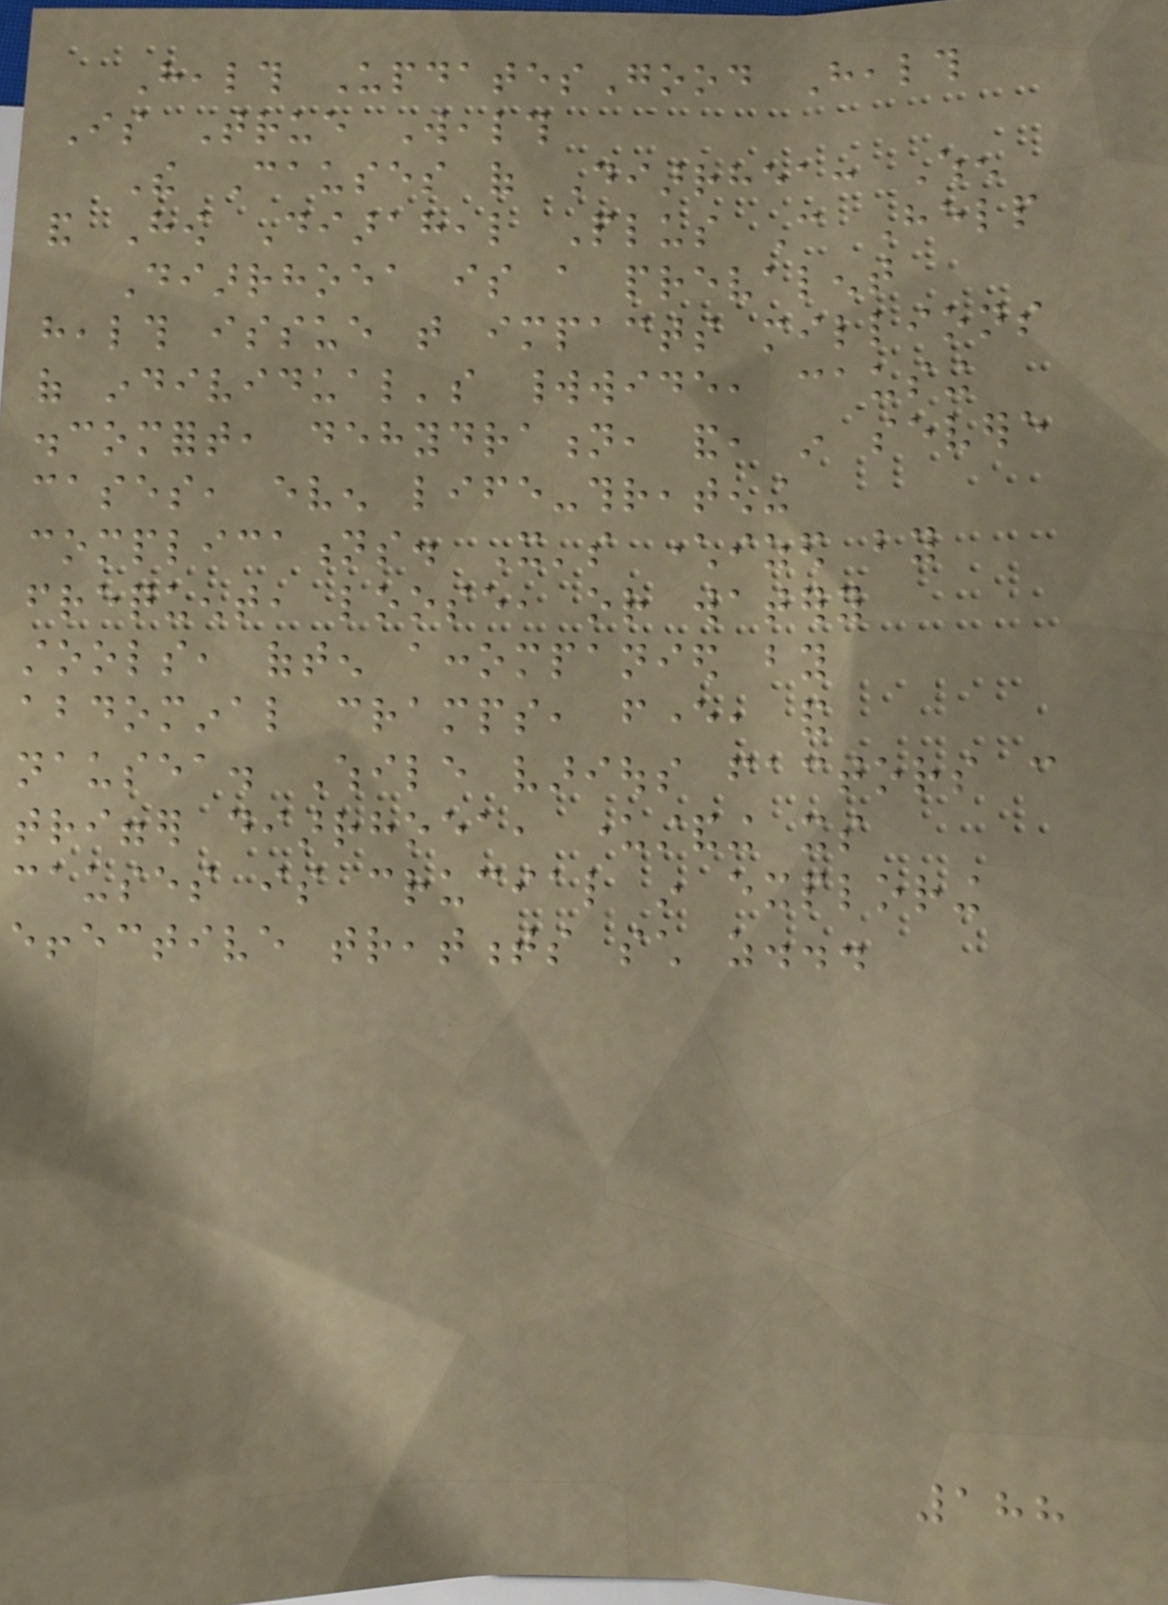Health UpdatesGood Health
Is True Wealth
The Causes of Diarrhea: When
and How Diaraheal Plus Can Help
Diarrhoea is a prevalent
health issue that impacts millions
of individual's worldwide, causing
discomfort, dehydration, and, in severe
cases, even life-threatening
complications. It's characterized by
frequent, loose, or watery
stools, often accompanied by
abdominal cramps, fever, and
nausea. While various factors can
trigger diarrhoea, understanding its
causes is crucial in exploring
effective treatments such as...
188
